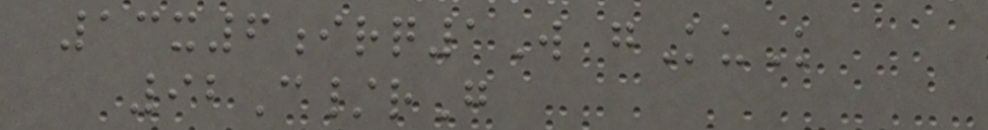13x6irq1W gKuK
92C/rG
